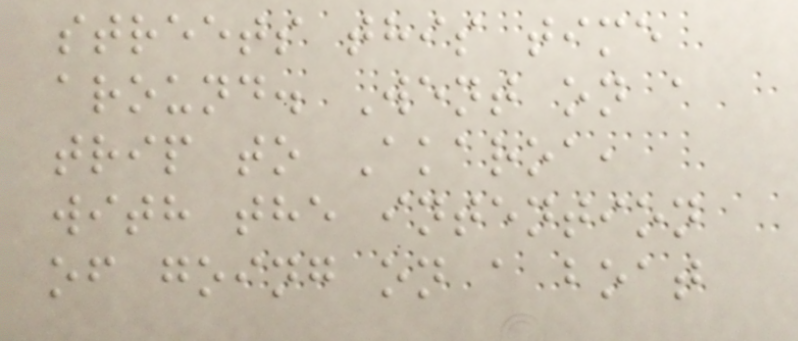streets this time
around. Went on a
trip to Akaroa,
with the intention
of going on a boat
